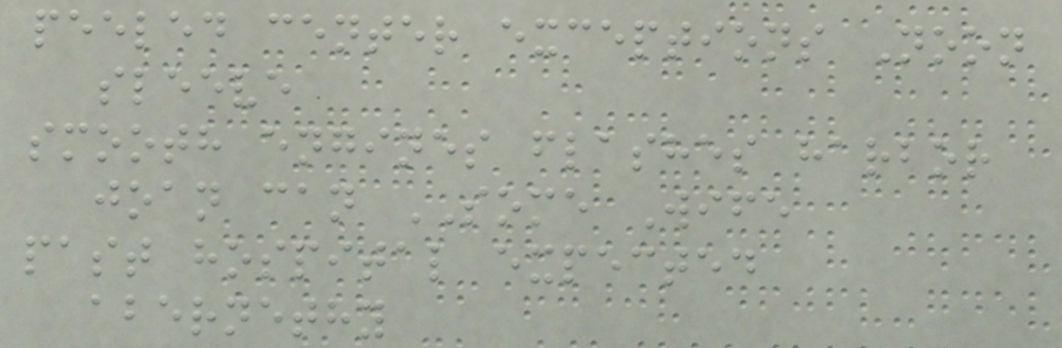peeled center exceptions Noon
sleeve
smooth engines flashes harbor
joan can SOME Wife
past hospital expected
abernethy
